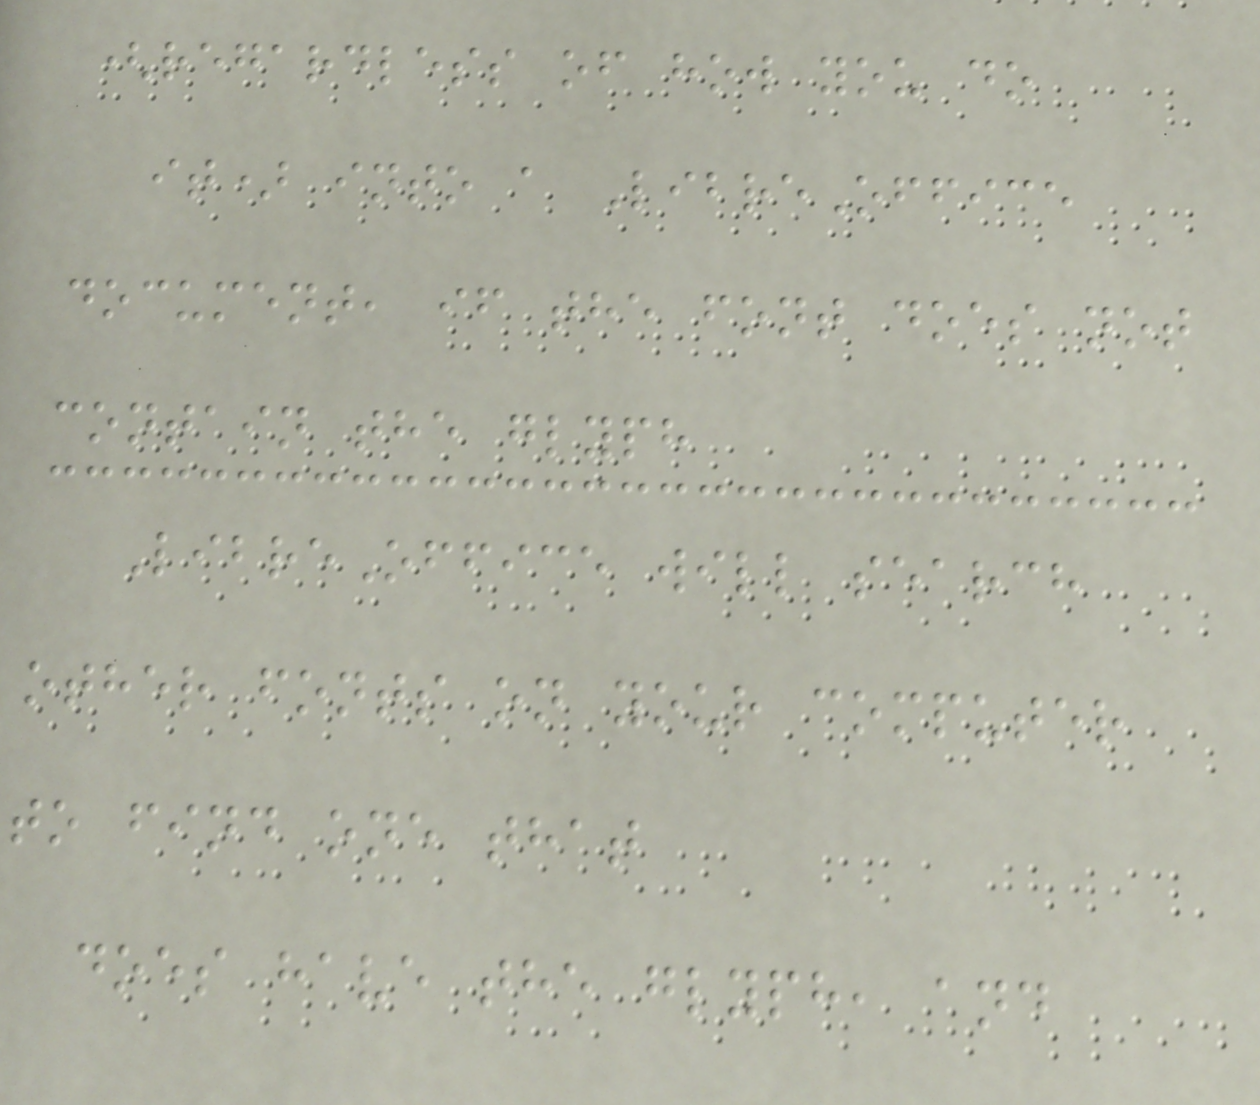(regardless of how you do
it) into a LibreOffice
document, if the font does not
contain the glyph
LibreOffice will search
other fonts on your computer
to find one that
does have the glyph, and
